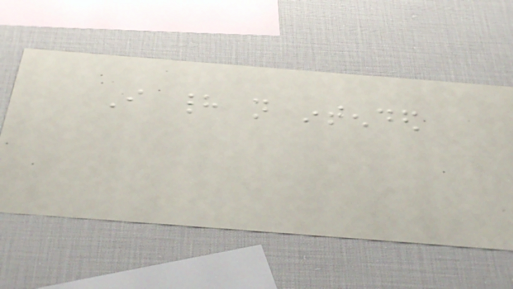I had not intended
